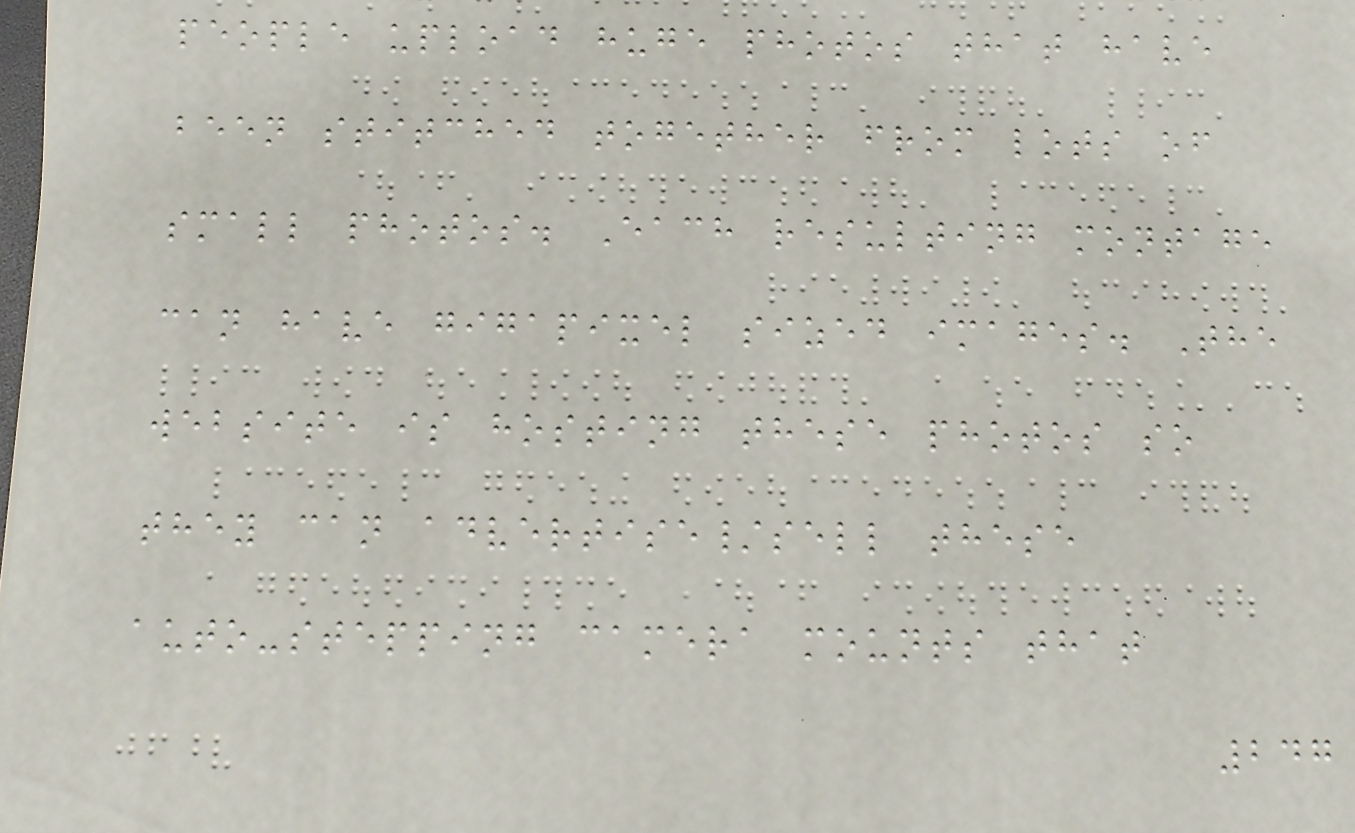people upload huge photos that have
been stitched together from lots of
small photos. Each resulting montage
can have gigapixel sized images. The
website is hosting these photos so
they can advertise/sell these
auto-stepping camera mounts that
247
